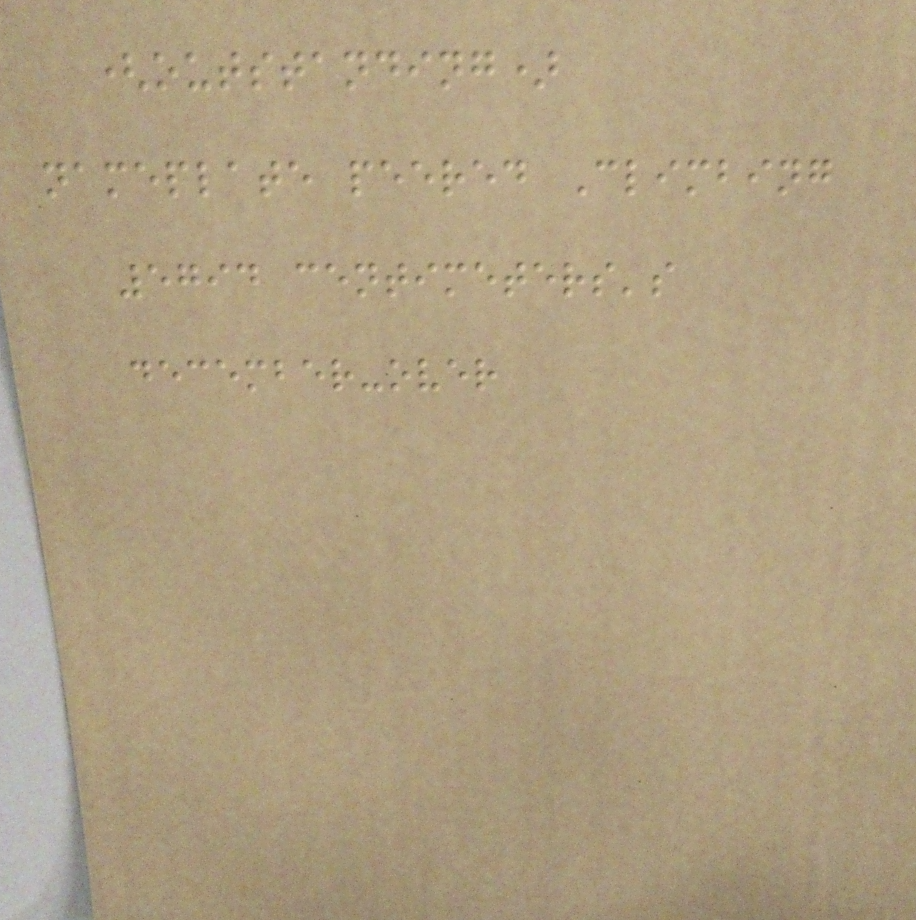(outstanding)
nameplate peered Climbing
5794 centimeters's
december-over
